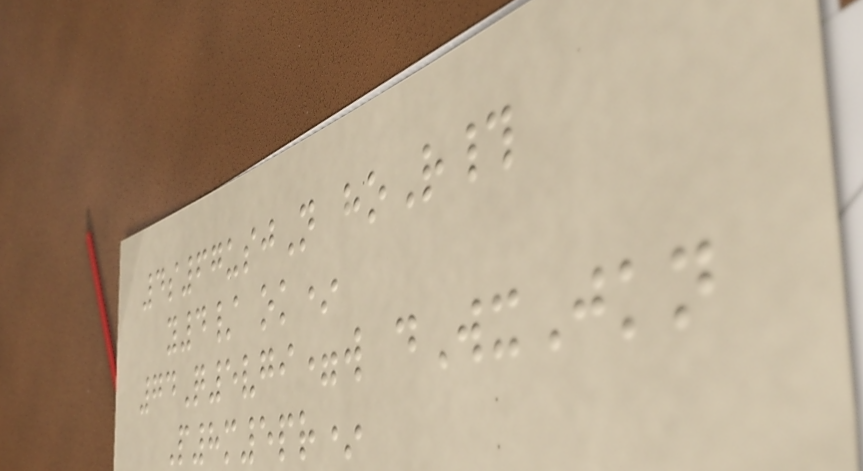4s67usjN hoR#
y4/ ok*
74Q5vgi=w dWxJkn
P8m5pr*
